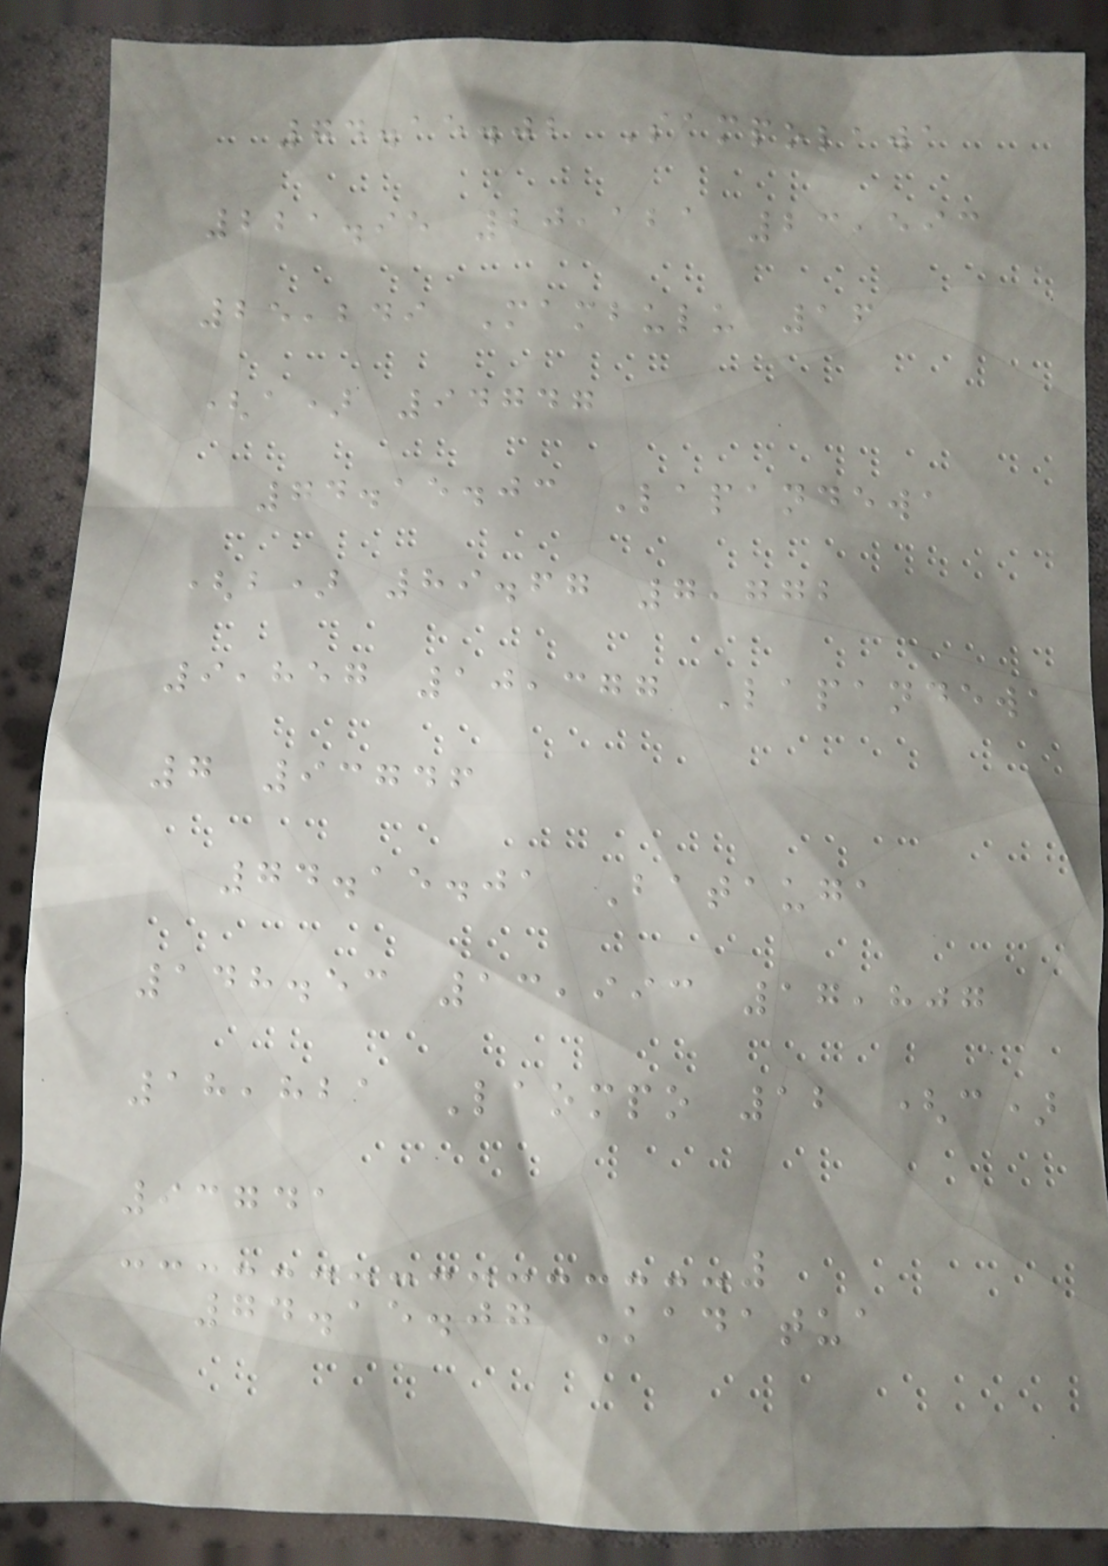74.15.02 Sampolawa
221.95 20,121 23,593
25,249 Mambulu 16
(a) 94747
74.15.03 Lapandewa
(b) 89.67 7,772
9,857 10,377 Lapandewa
7 93746
74.15.01 Batauga
148.53 13,993 17,807
18,821 Laompo 12 (c)
93741
74.15.07 Kadatua
